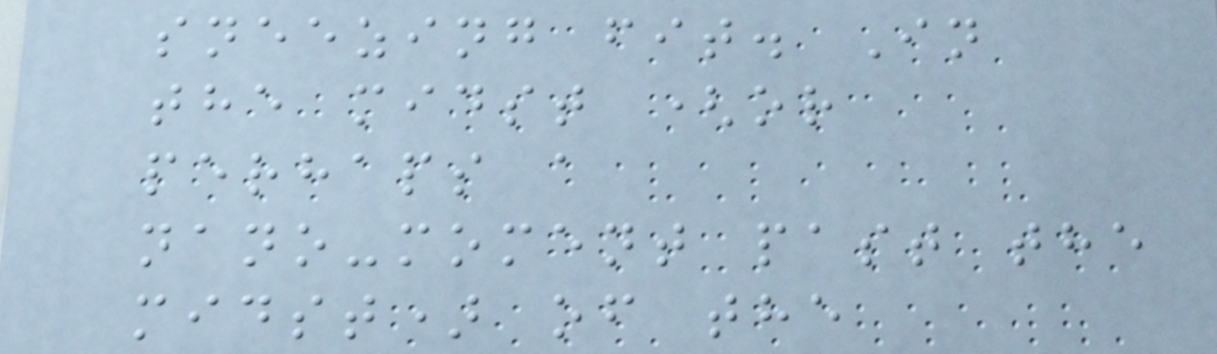sneezing fit. In
the midst (or
perhaps a
nano-moment past the
midst) of the
